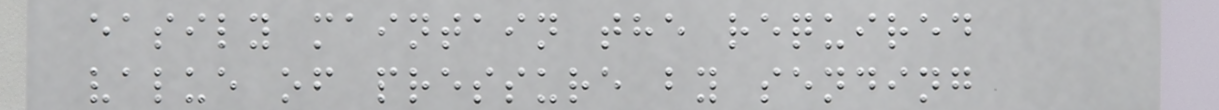easily maintain the required
value of pressure by sending
